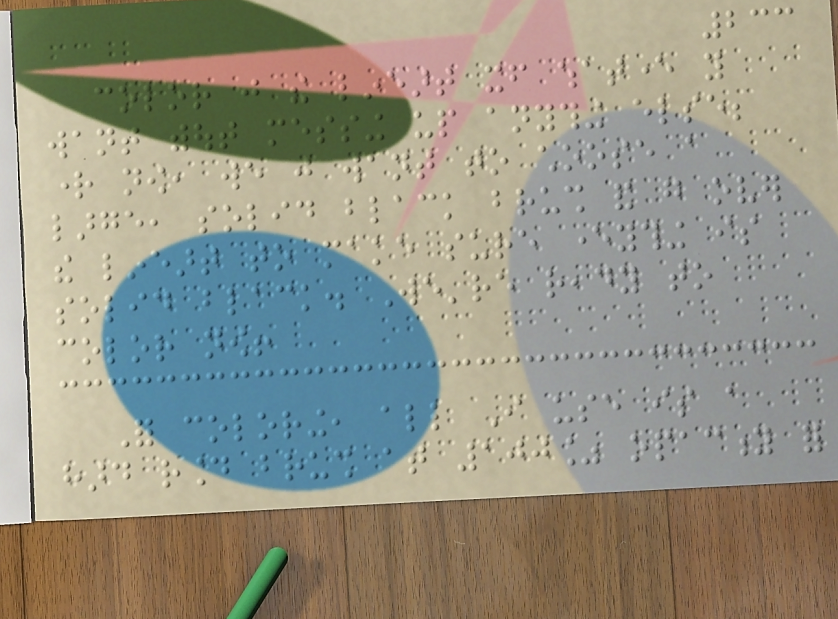233
color just the lineart itself whatever you
want without messing up anything else;
right now, we just want to choose a
large, solid black brush and go over
the lineart to make sure everything is
solid black. We're ready to
color now!
For coloring, all I use is a
hard round brush at 100% opacity for
